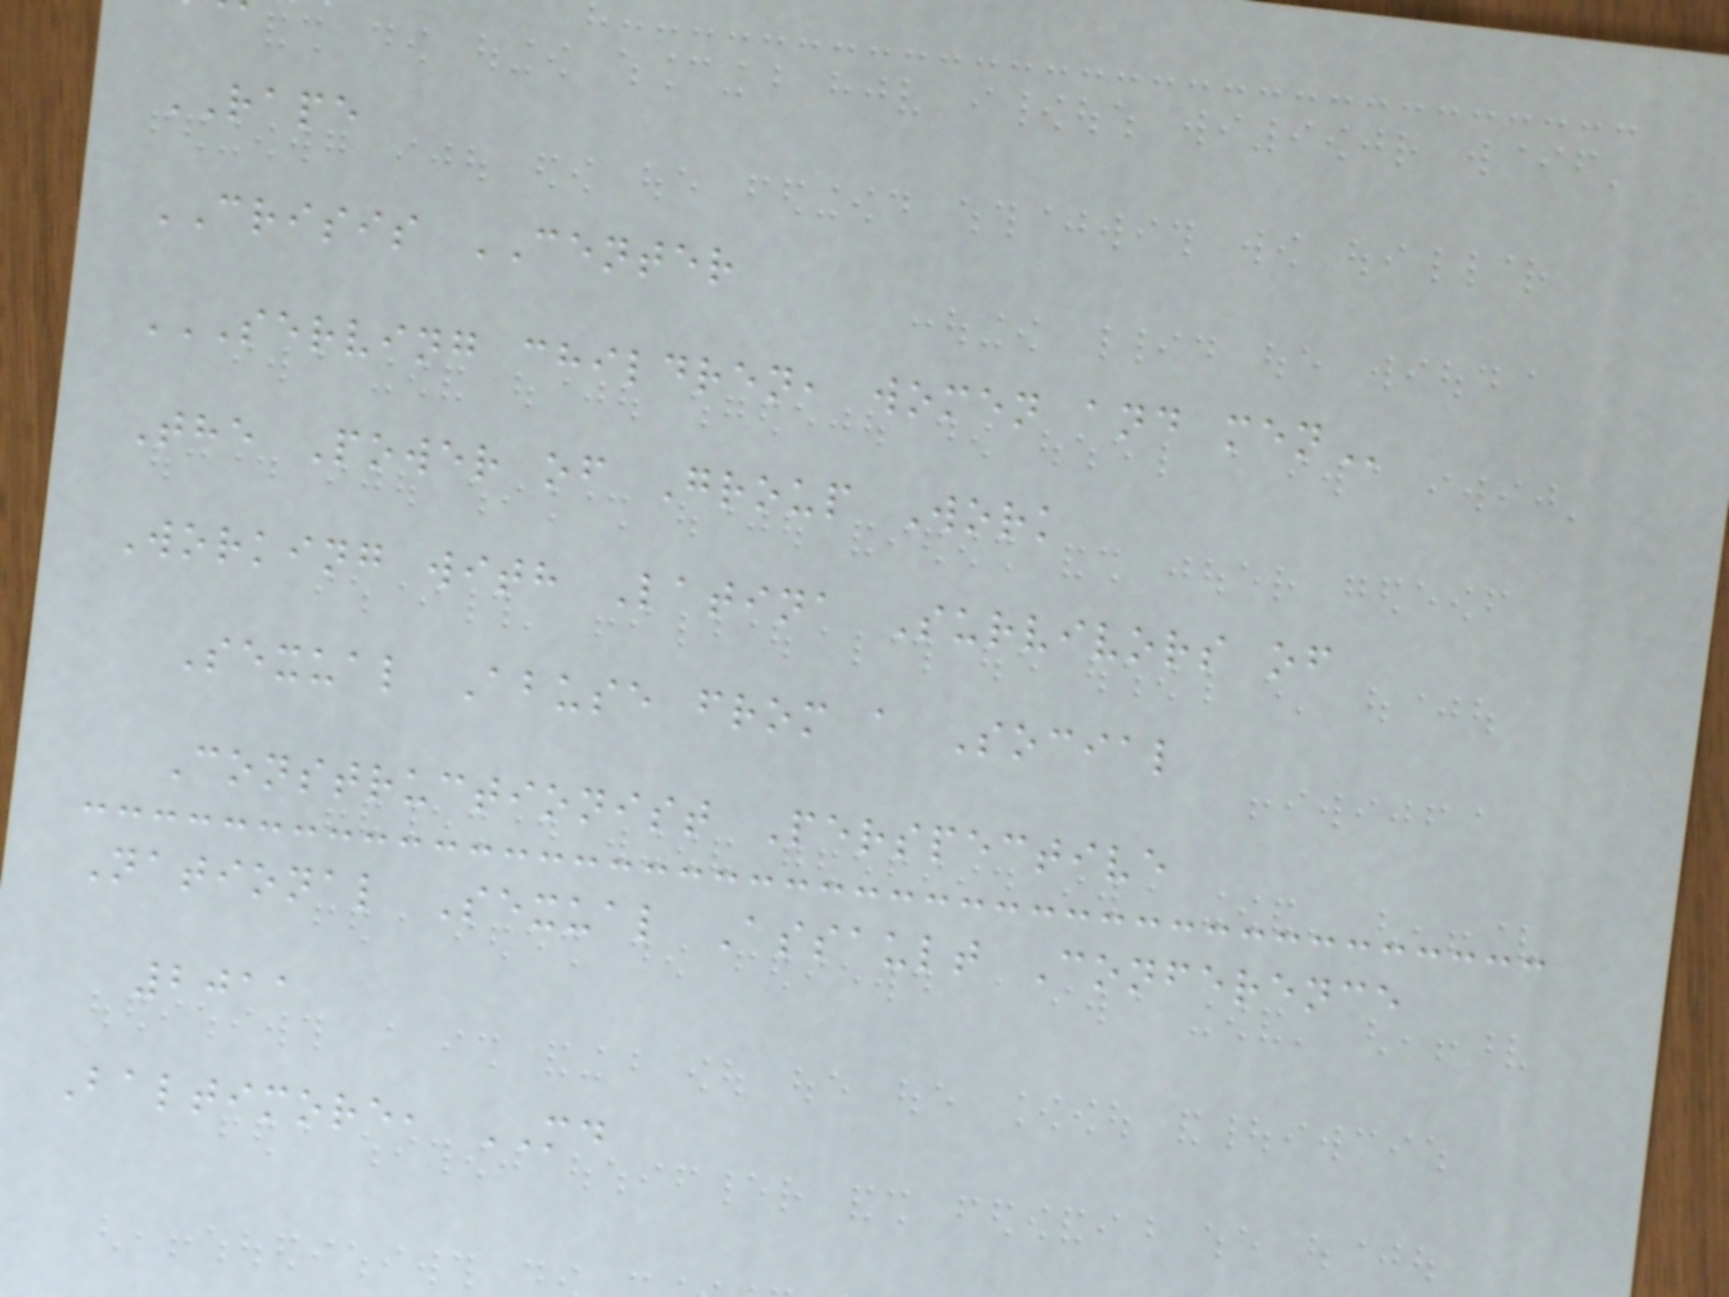RAPE
CRISIS CENTER
SERVING CHILDREN, WOMEN AND MEN
The Power of Group Work
Working with Latina Survivors of
Sexual Abuse from a Social
Constructionist Perspective
National Sexual Assault Conference
2011
Baltimore, MD
